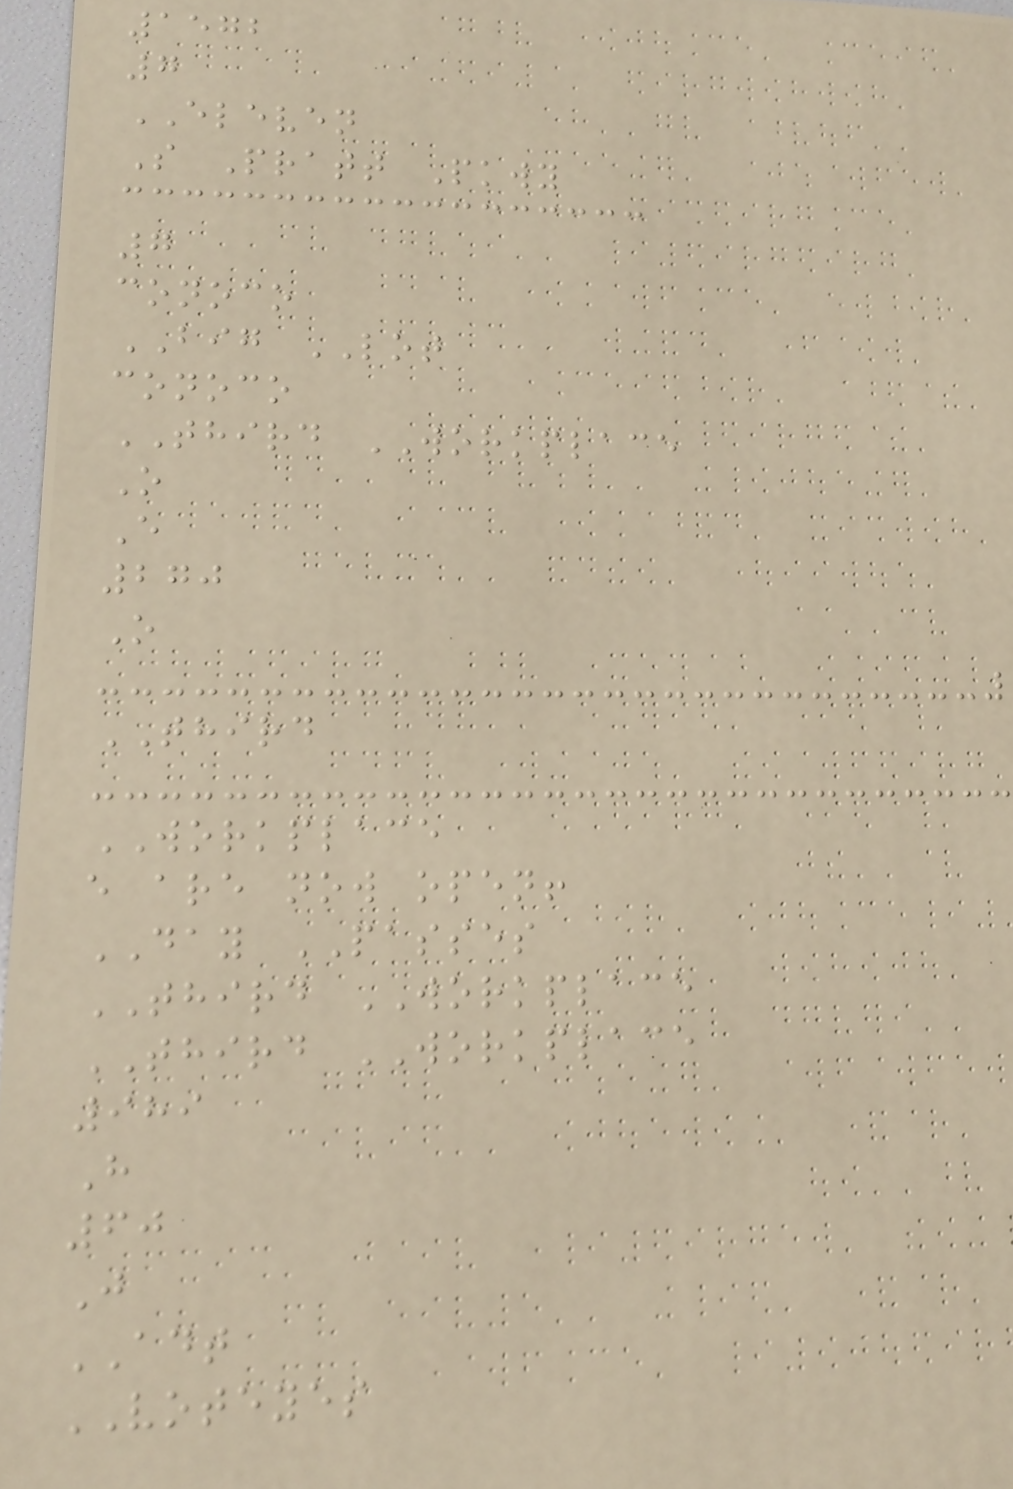1572
7
ELEVEN
S Pratt Pkwy
7
conoco
BIG LOT
conoco
THIRD WORKPLACE
O
E
270
O
THIRD
WORKPLACE
e are now open!
DAY PASSES
THIRD WORKPLACE
THIRD WORKPLACE
989
H
60
J
ADT
VOTEYES
